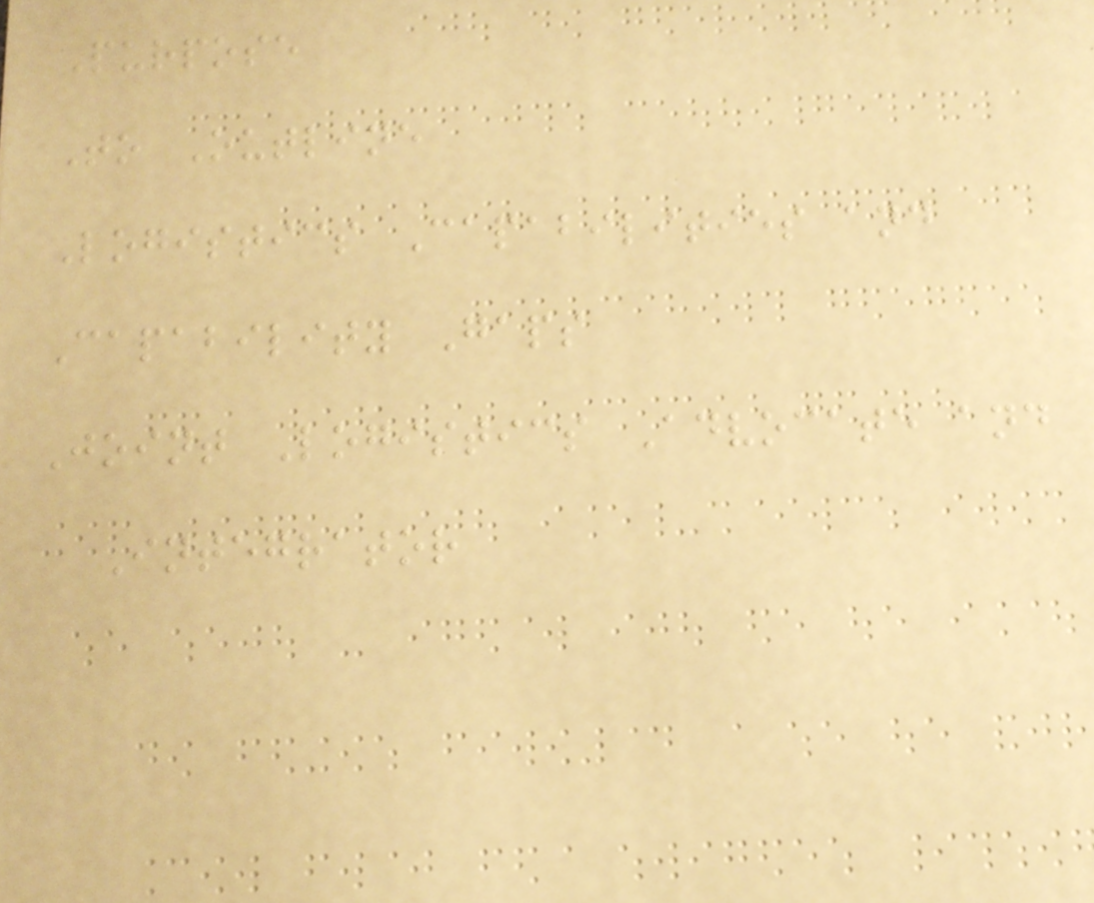Purpose
To Outline
Logistics Capabilities and
Capability Gaps
Joint Logistics Advocate and
Integrator
